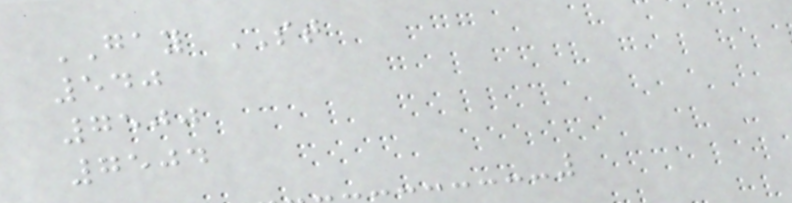GAY ST
540
7500
7504
